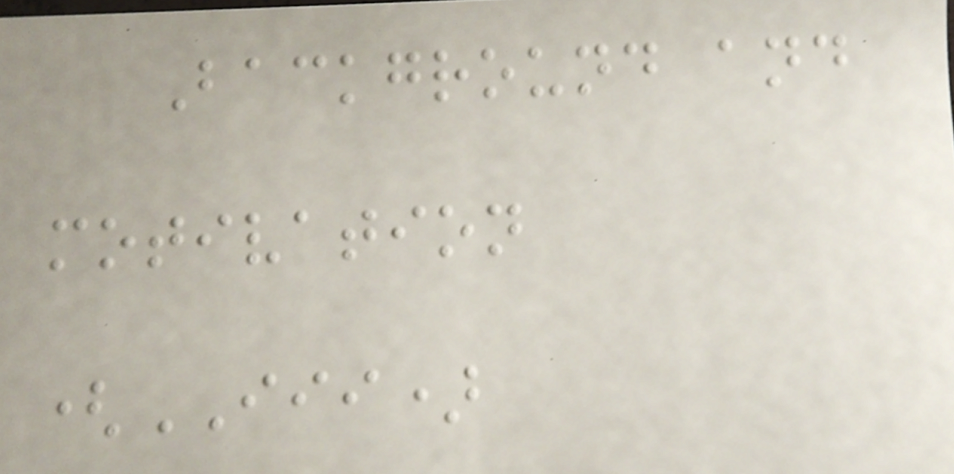Background and
motivation
(III)
